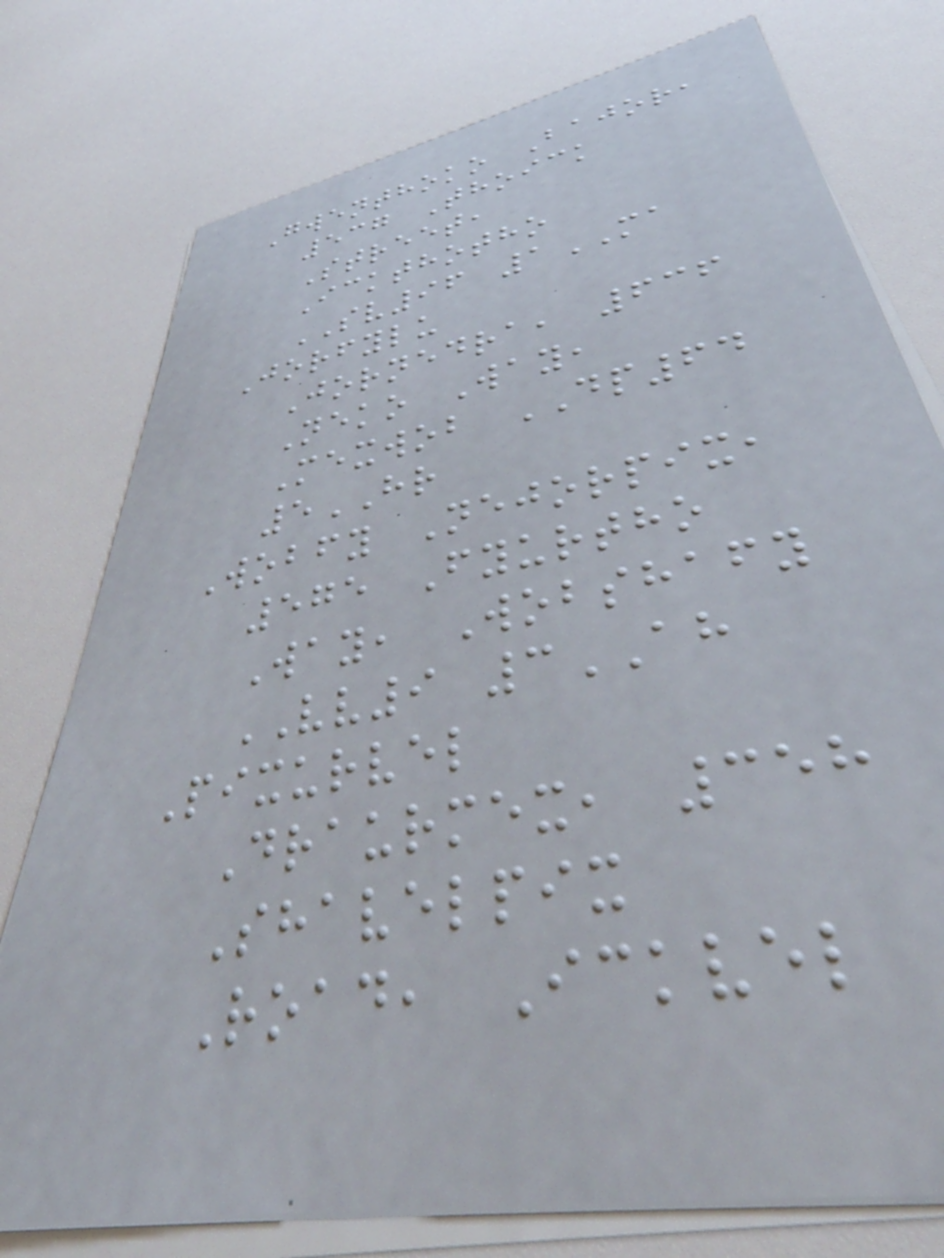Gwenthoko Bajor,
537 Thoick
Street,
Ickthotho
SV96 1MA
Jorfylu
Jornedra, 636
Neko Way,
Mexwob DP64
5HR
Wobfy Nejorpix,
575 Fyurtho
Way, Wobshafy
VV9 3AH
Pixurvel
Draurmex, 358
Shavelpix
Road, Ickvel
